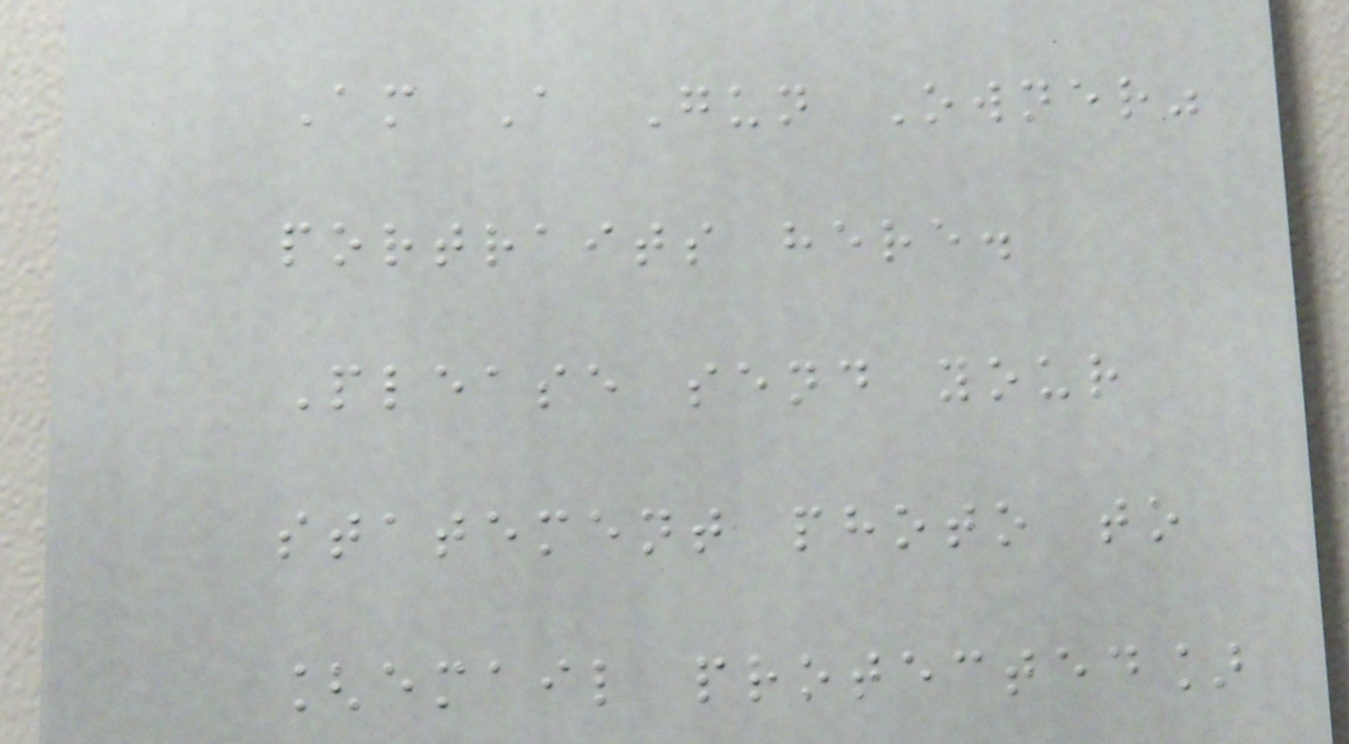Am A Gun Owner"
portraits here.
Please send your
statement photo to
[email protected]
